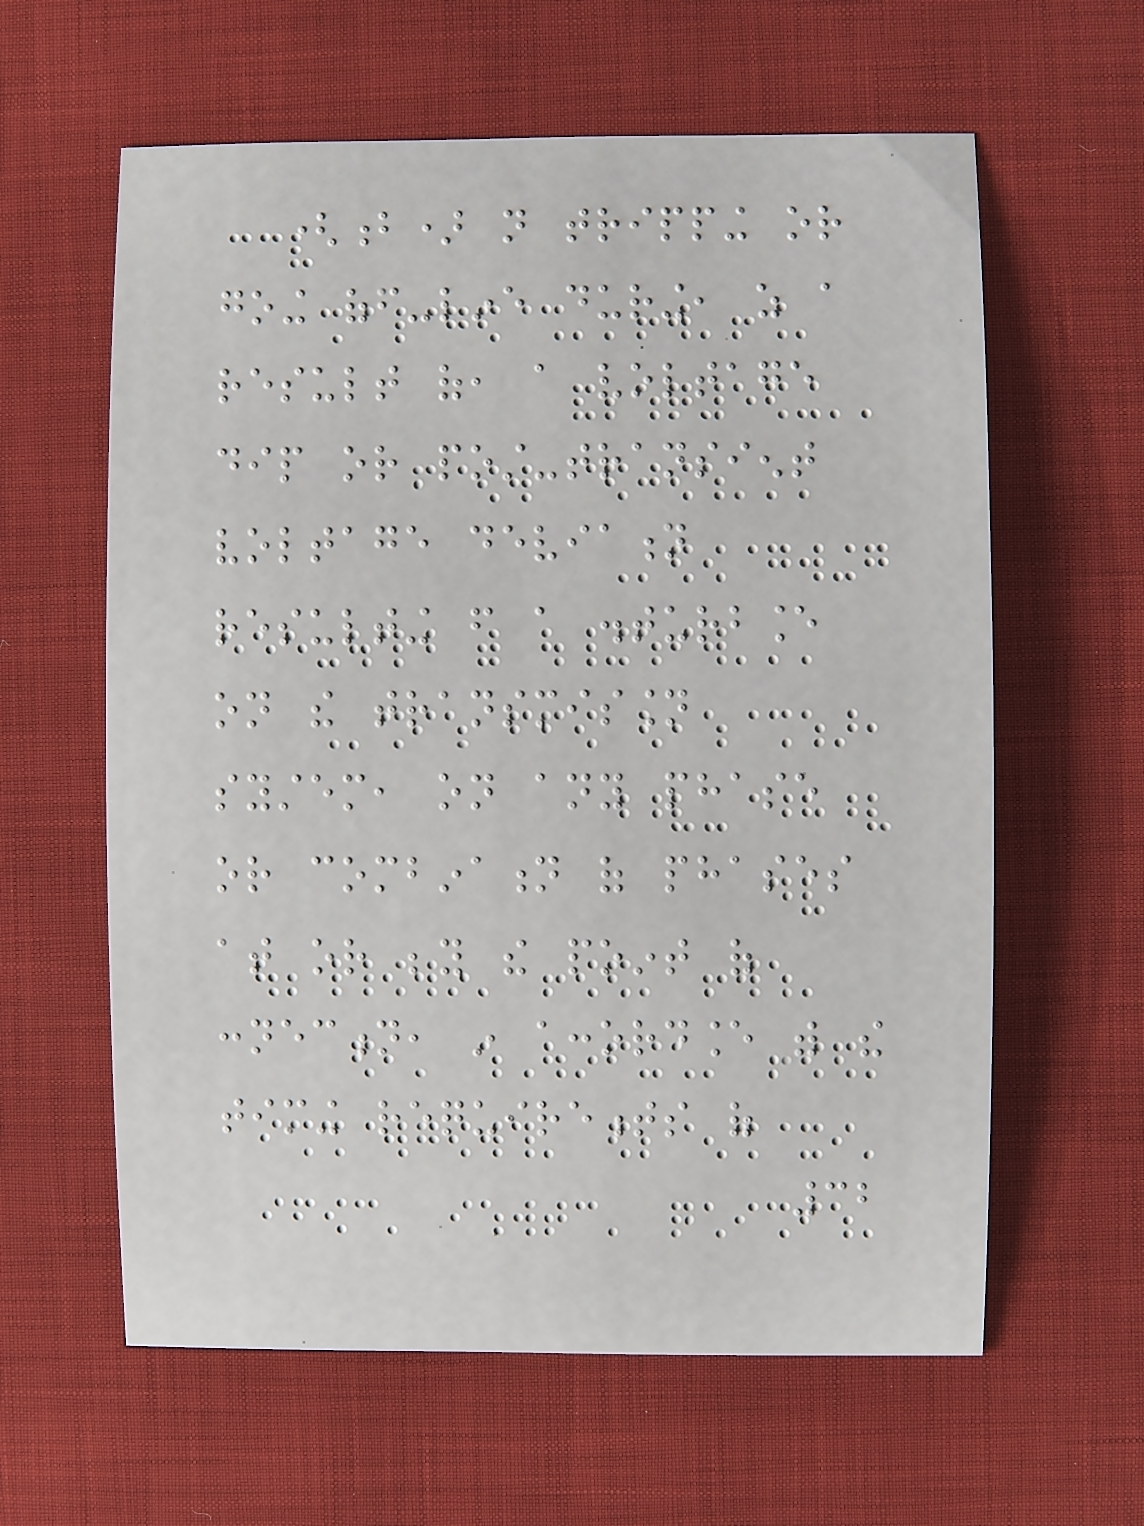(b) not tripping or
going off-line during, as a
result of, a voltage
dip or post-transient
voltage deviation
resulting from a disturbance
on the transmission
system, on any phase
or combination of phases
at or beyond the point of
connection, in accordance with the
timing requirements of
32
